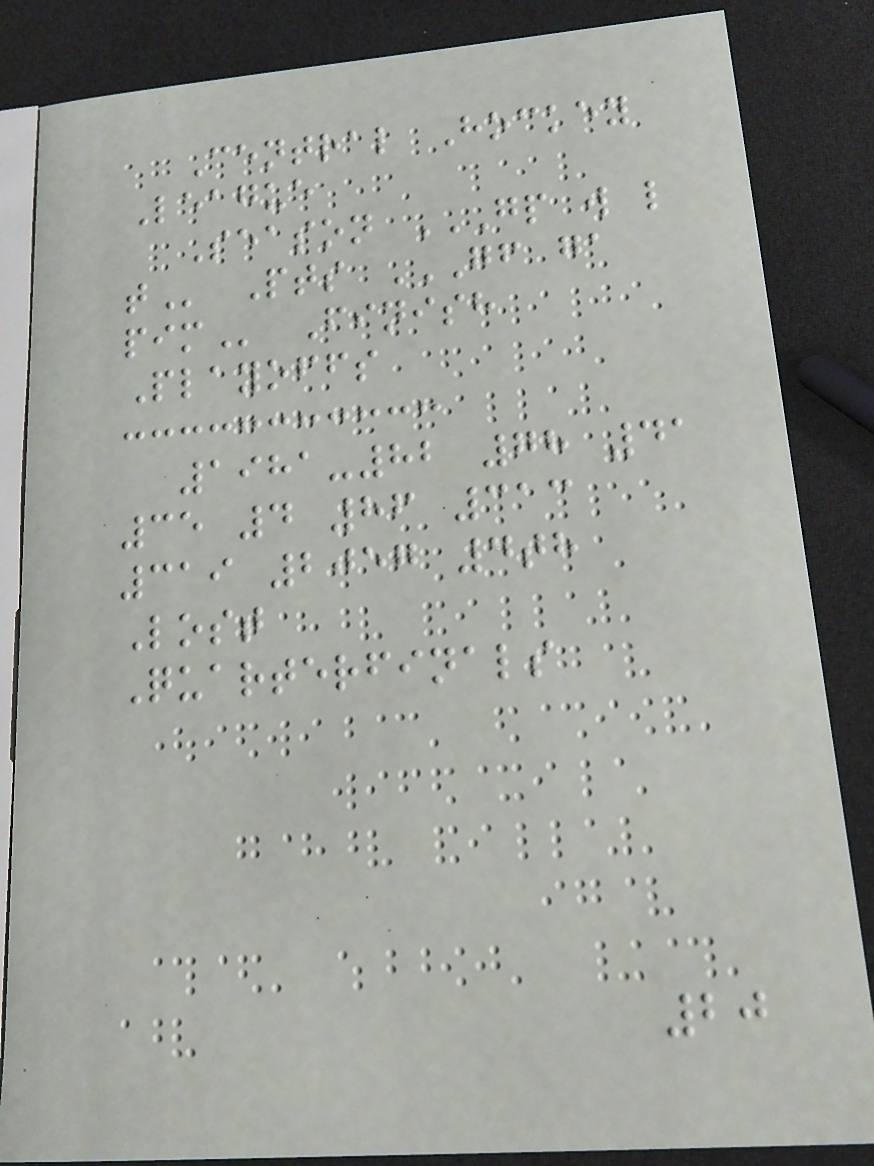Central Hockey
League
Season GP W L
T Pts GF GA
PIM Finish
Playoffs
1981-82 78 41
35 4 86 313
319 2057 4th
Lost
Quarterfinals
20
